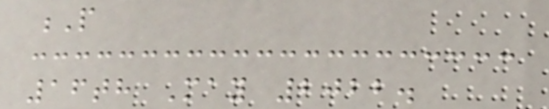P
16th May 2022.
